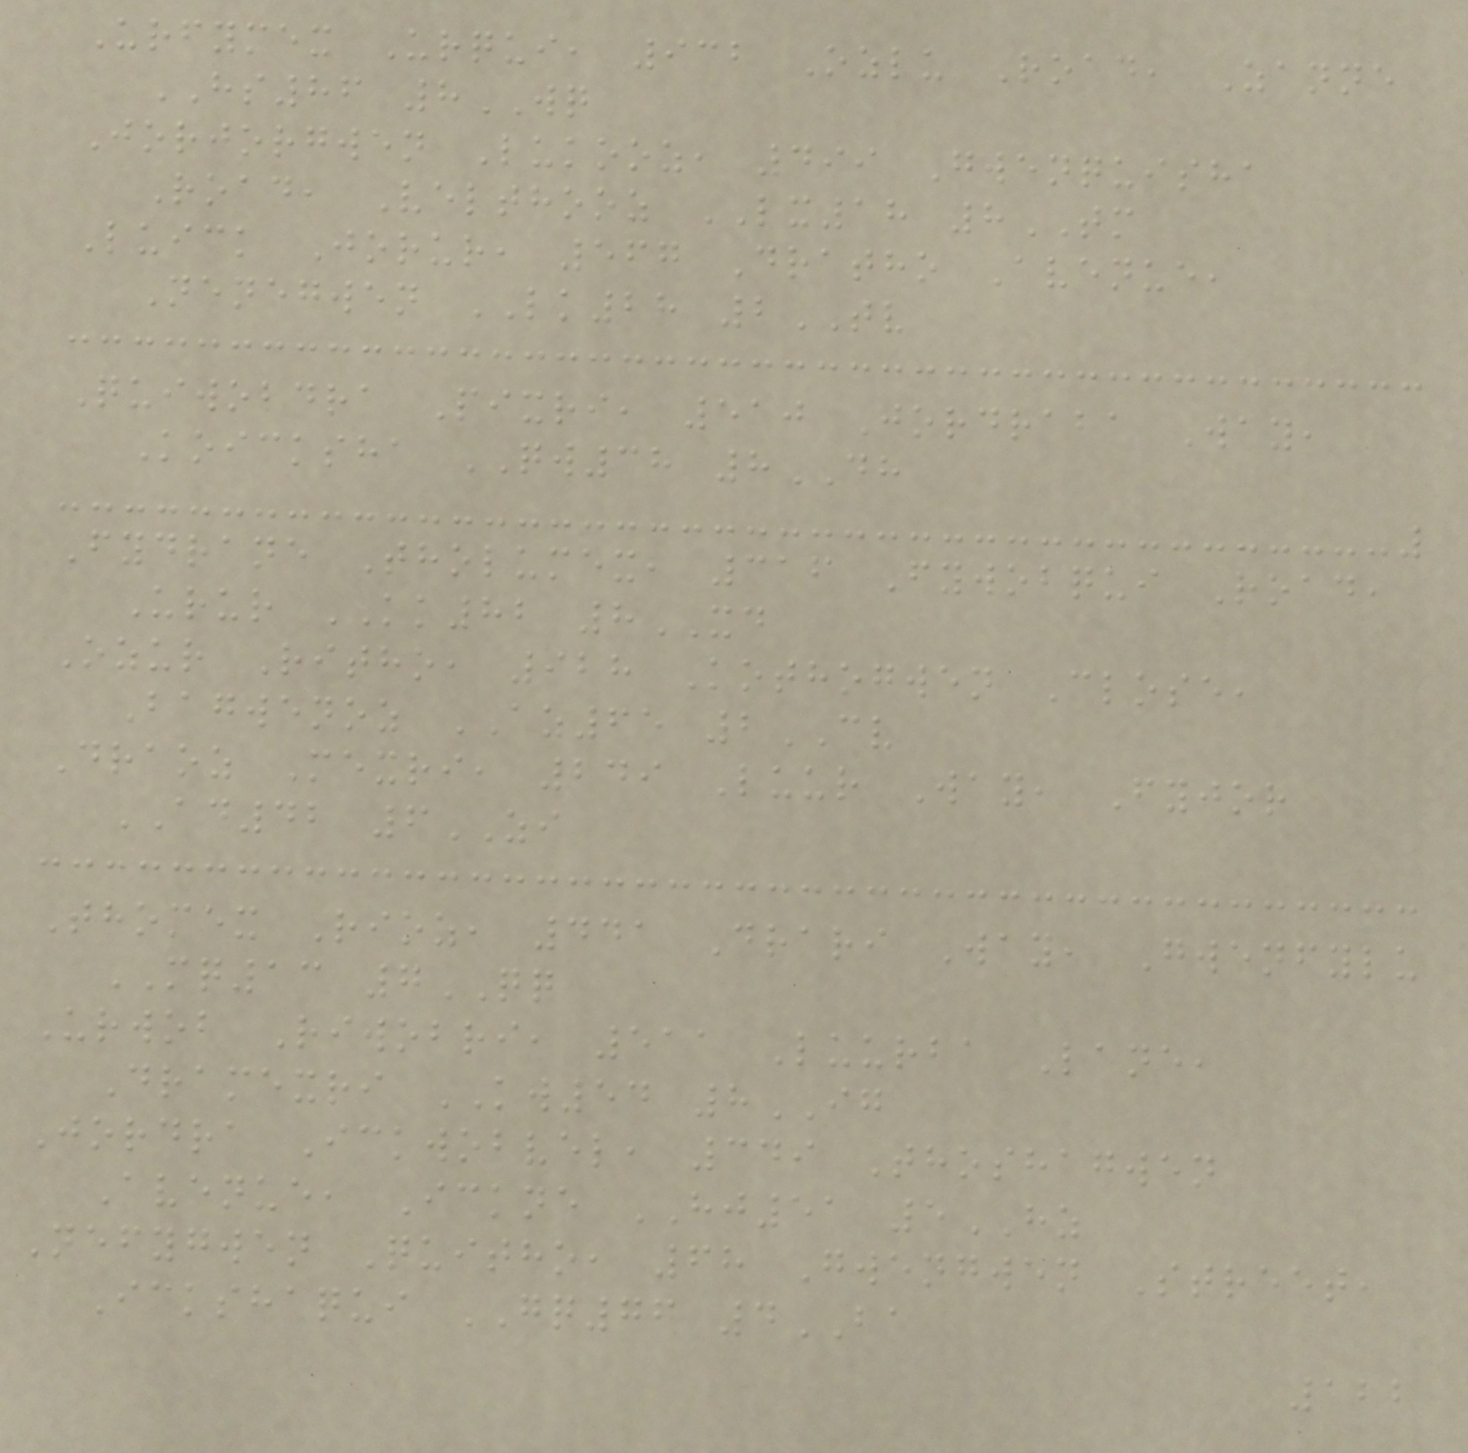Urfymex Urqui, 932 Ozlu Road, Zanne
HS86 8WQ
Jorjorgwen Lukooz, 499 Gwenquisha
Road, Velthooz LX18 8TM
Luick Jorur, 567 Dratho Avenue,
Nenegwen LK28 2TV
Quiwobdra Pixri, 510 Jordraba Way,
Koicksha QW38 8DH
Fydrane Tholumex, 316 Fywobqui Road,
Urur KK82 8XD
Ozur Ritho, 928 Kothogwen Close,
Bagwenoz AZ65 2CV
Draoz Mexri, 249 Luur Way, Fyjor
AD42 6ZI
Thomex Rioz, 441 Drari Way, Gwenfylu
MQ13 7QQ
Urwob Riwobri, 511 Luurba Lane,
Dramexri KW54 8IG
Jordra Ickwobvel, 349 Thoshagwen
Avenue, Ickne HJ51 5HZ
Nefygwen Quitho, 68 Gwengwen Street,
Ickshaqui GQ76 4BA
122
